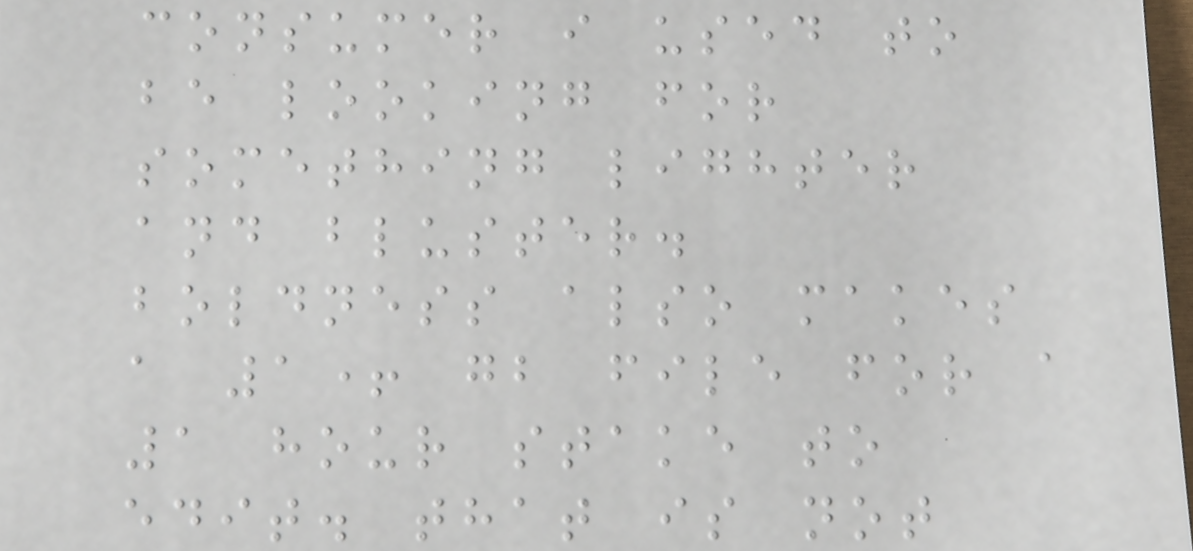consumer i used to
be looking for
something lighter
and bluster.
boldness also makes
a 1+ gb file for a
1 hour stake to
edit. that is not
